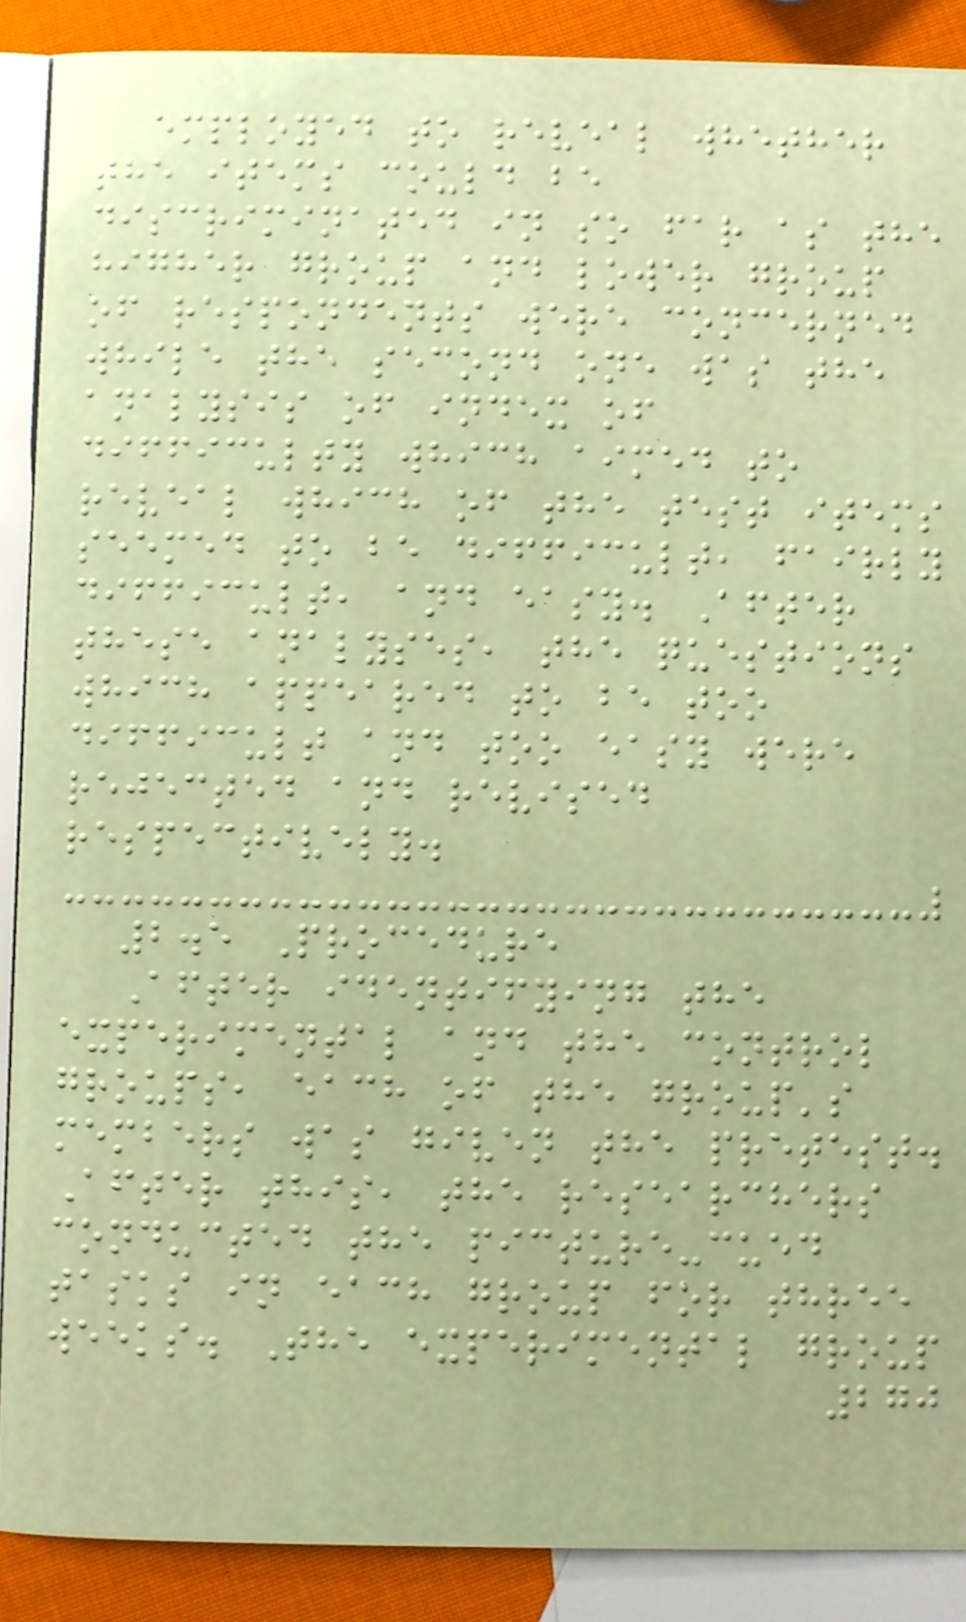employed to reveal whether
the items could be
discriminated in so far as the
higher group and lower group
of respondents were concerned
while the second one was the
analysis of index of
difficulty which aimed to
reveal which of the test items
seemed to be difficult, fairly
difficult, and easy. After
these analyses, the questions
which appeared to be too
difficult and too easy were
rejected and revised
respectively.
2.5 Procedure
After identifying the
experimental and the control
groups, each of the group's
members was given the pretest.
After this, the researchers
conducted the picture-cued
tasks in each group for three
weeks. The experimental group
270
